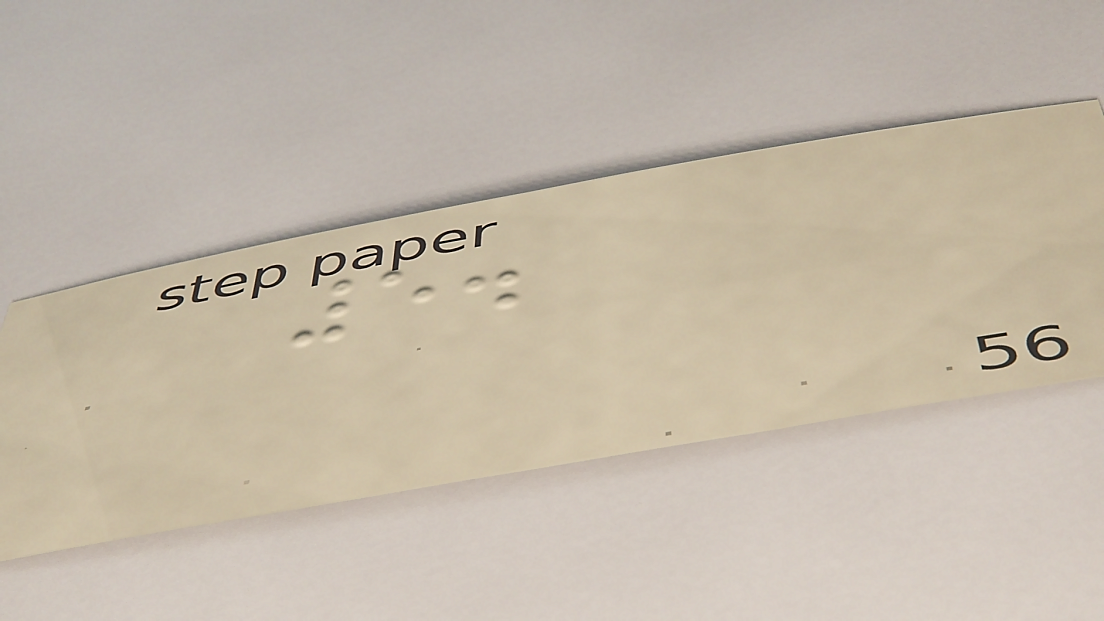5.
